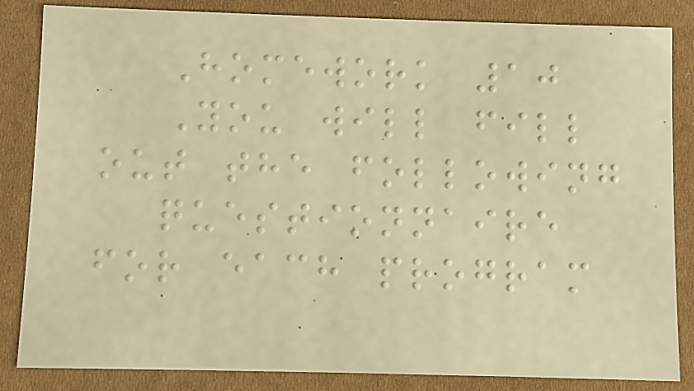Homework 10
You will fill
out the following
questionnaire
for each program
